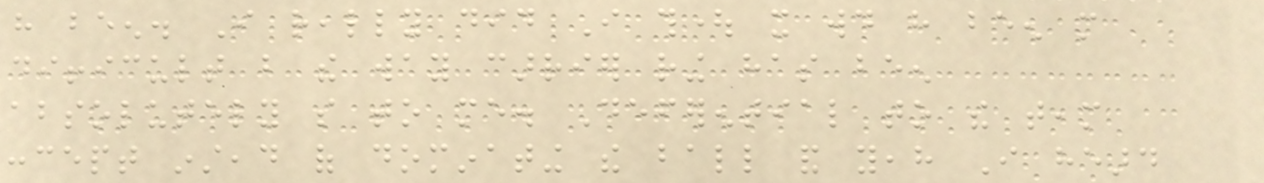have been. I really did I thought it would have been more
difficult but the way carrier ring has been
absolutely so to me. Deferential to the team
concept instead of dominating the ball and yeah I heard
